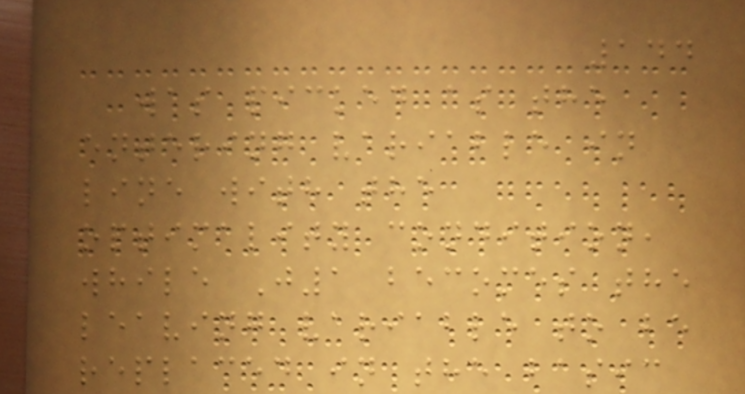144
was picked as the
entering variable in
line with the
optimality condition,
while J1 becomes the
leaving variable to be
replaced in the basic
